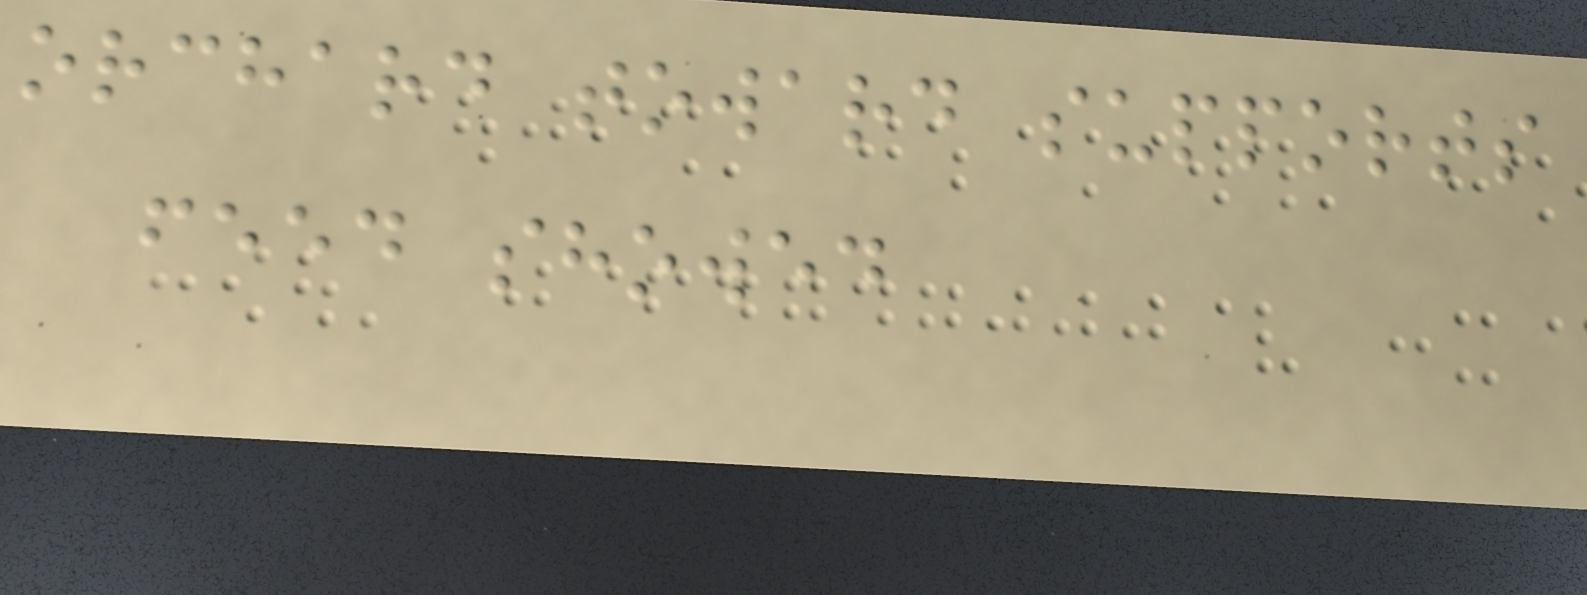orchard toward supports
feed showed
